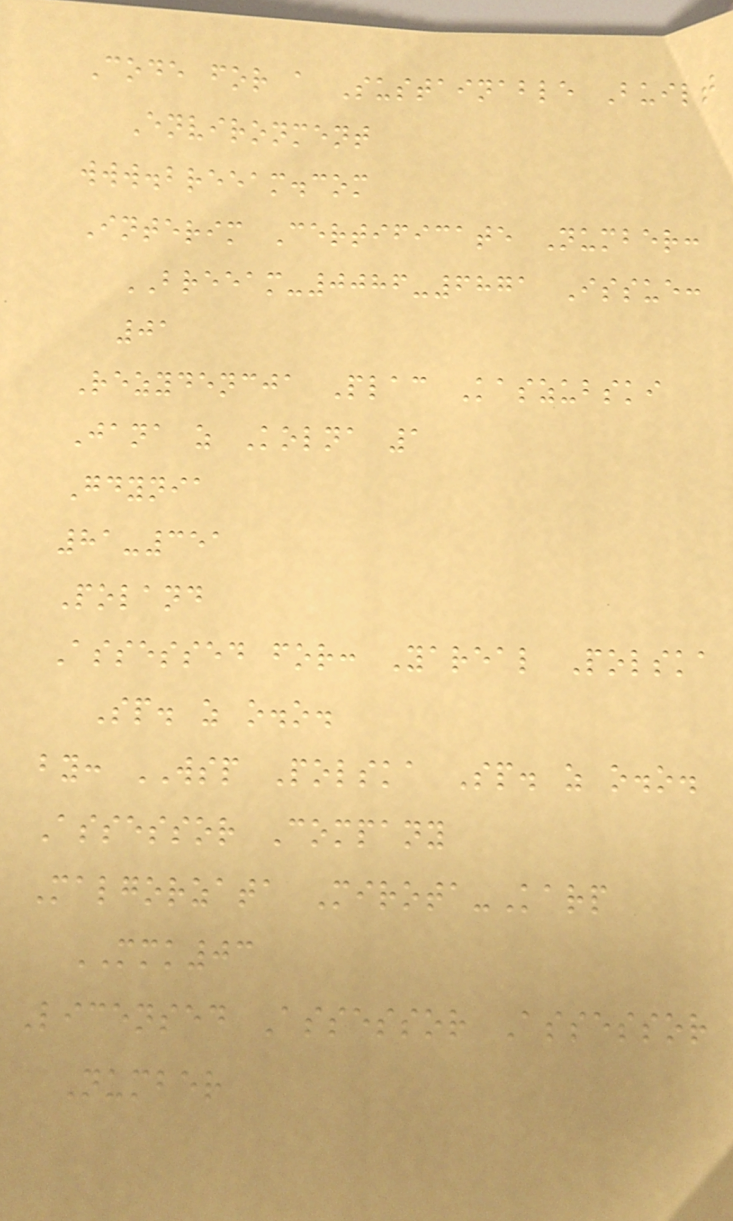Code for a Sustainable Built
Environment
www.breeam.com
Interim Certificate Number:
BREEAM-0086-6871 Issue:
01
Rezydencja Plac Kaszubski
Jana z Kolna 1
Gdynia
81-351
Poland
Assessed for: Yareal Polska
Sp. z o.o.
by: WSP Polska Sp. z o.o.
Assessor Company
Malgorzata Mirota-Karp
MMK03
Licensed Assessor Assessor
Number
